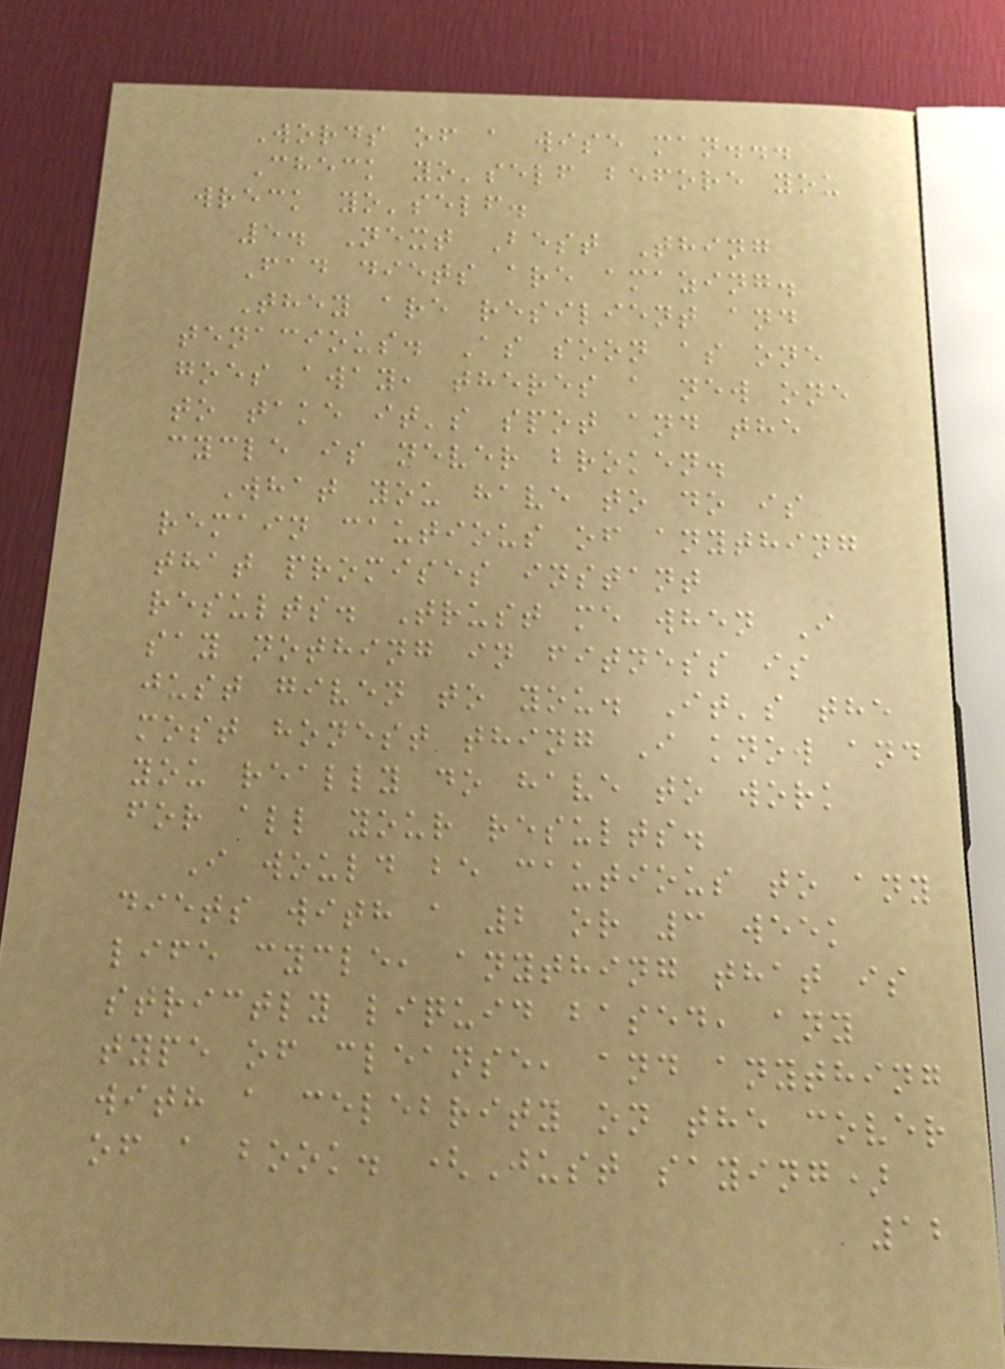Words of a wise man...
Check yo'self before you
wreck yo'self.
5. Next Best Thing
Fad diets are amazing.
They are resilient and
tenacious. As soon as one
goes away, theres a new one
to take it's spot and the
cycle is never broken.
What you have to do is
remain cautious of anything
that promises instant
results. Trust me when I
say nothing in fitness is
just given to you. It's the
most honest thing I know and
you really do have to work
for all your results.
I would be cautious to any
diets with a 2 or 3 week
life cycle, anything that is
strictly liquid based, any
type of cleanse, and anything
with a celebrity on the cover
of a book. (Just saying)
12
